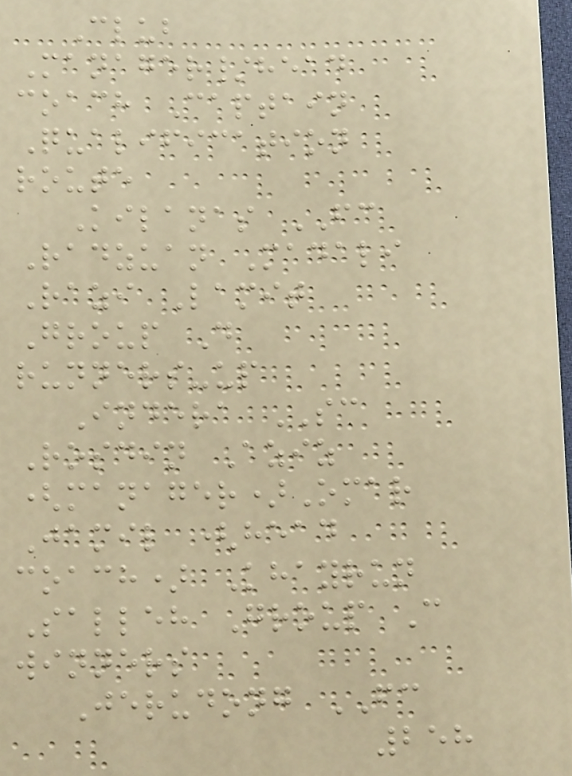Club
Manager/head
coach Captain
Qualification
route
Kilanas FC
Radzuan Madali
Razi Lamit
Group D
runners-up
Indera SC
Rosdin Aziz
(manager)Omar
Jamil (head
coach) Khayrun
Salleh Group C
winners
Jerudong FC
258
